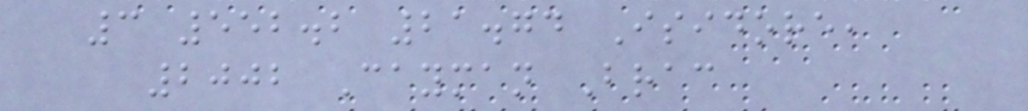3 552.2 21.74 Isidore,
2002 Cayman Brac
